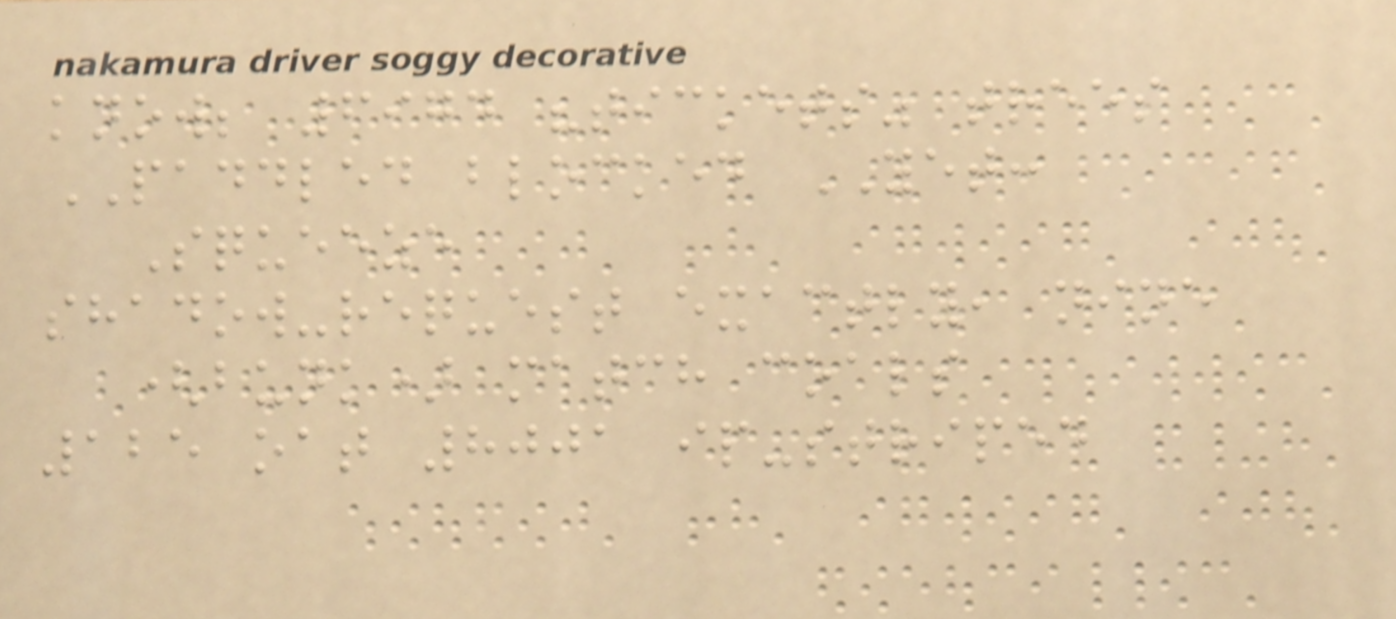know; 6974 "tickets" trees
PADDLED blocked YET:
Squeeze
shadow-request exactly, nine
(bunk) match coals
125 oat 8001 ip-striped
